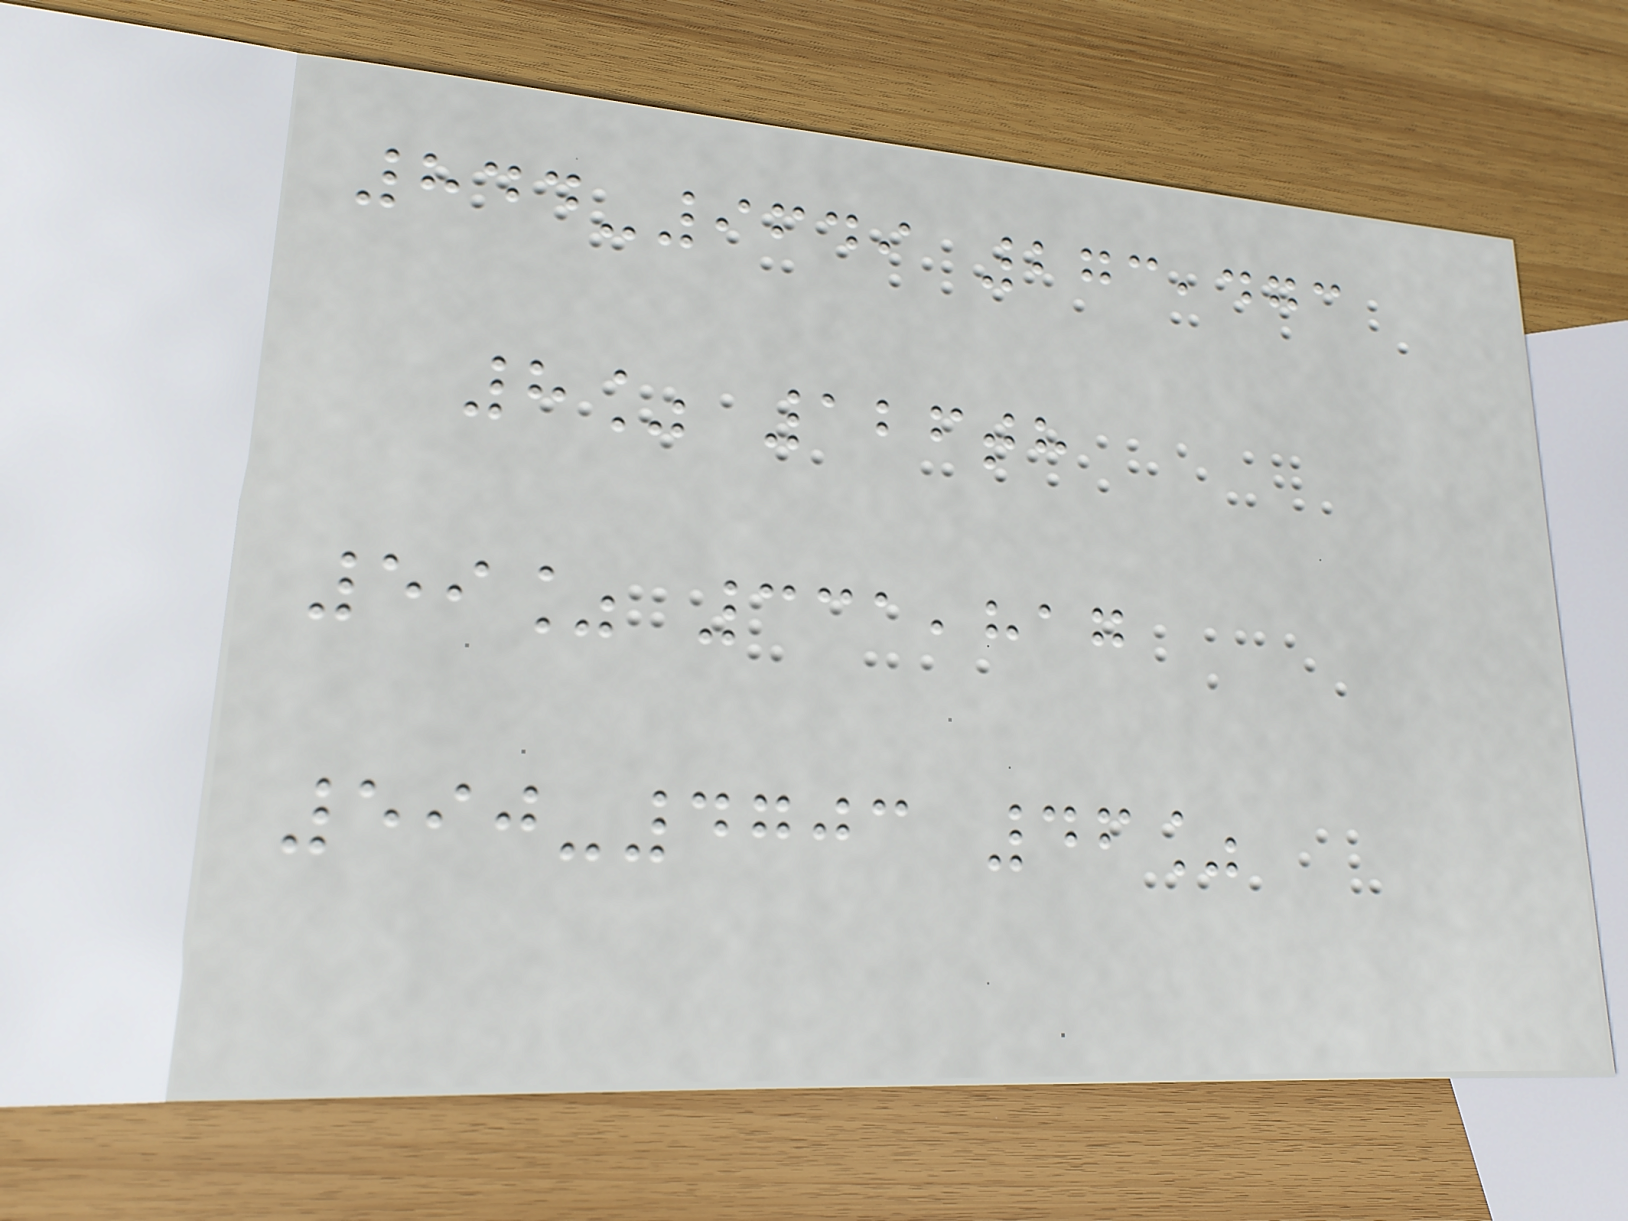844-9649 273,473
8% 126th
59% 331,817
590-4703 46%
